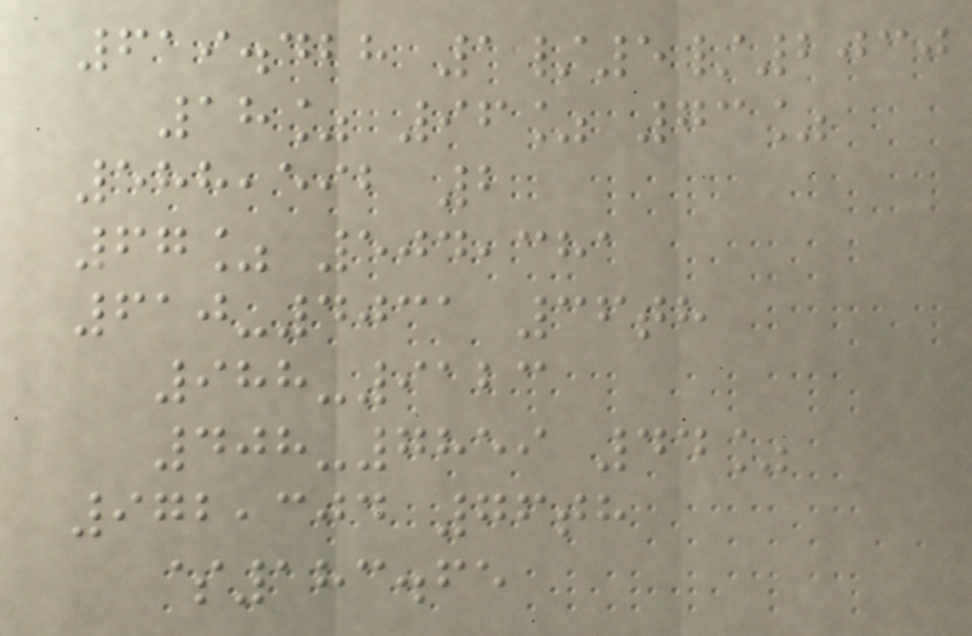619.428 1/5/2030
18% 96% 73%
588,592 2
67% 504,381
610-4031 36th
988-9123
408-7859 44%
972,304 76th
$183.65
